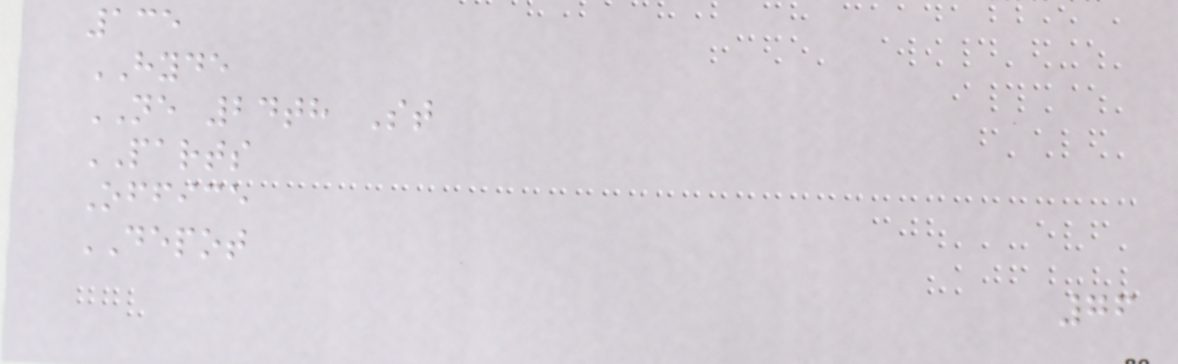135
HYDE
NE 24th St
PARTS
Office
DEPOT
76
